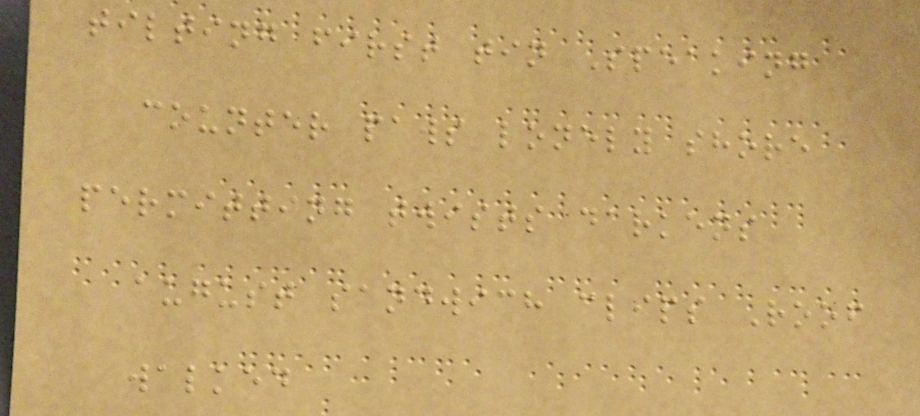tilting first tin Speaking
counter paws lonely shore
permitting twists darkens
august sandwich clips Roof
walked
